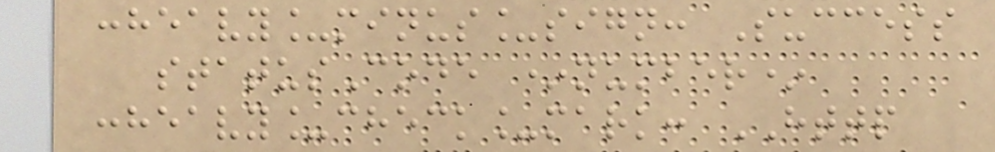:heavy_minus_sign: Success
statusCode *number*
:heavy_check_mark: HTTP
